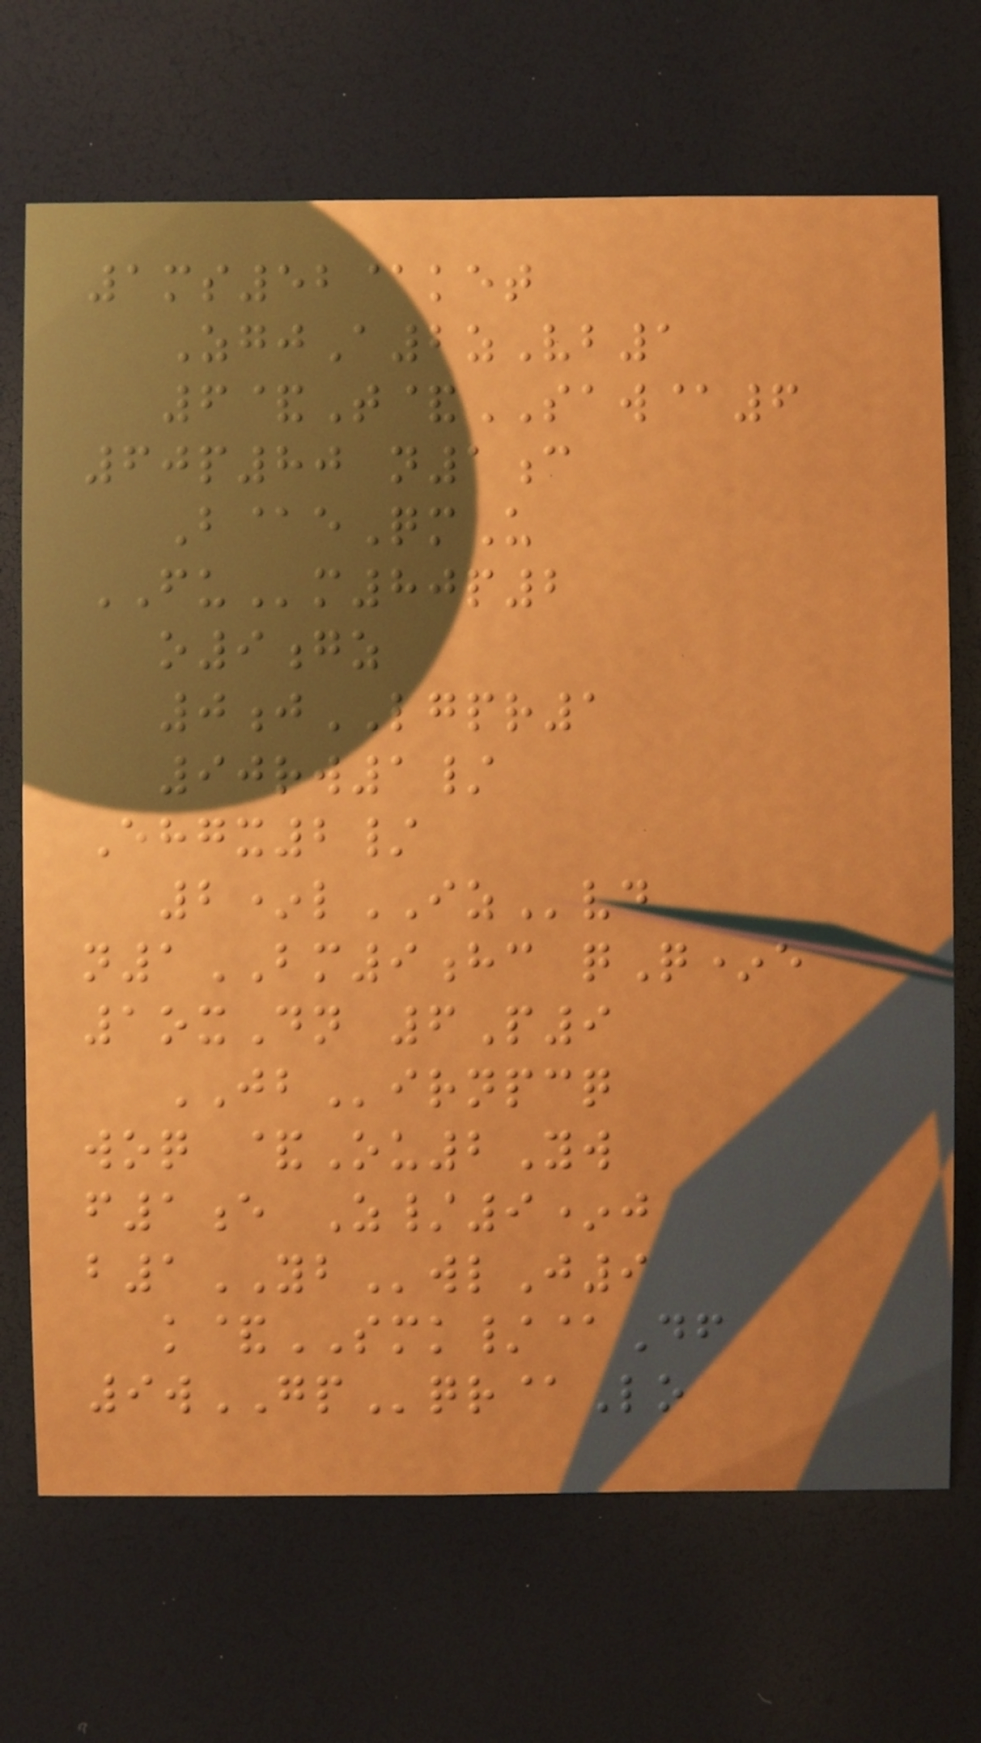1ms52@ket
ZgjA2zVb1
6&T&SAW@6
60p80 n1c
B@eQmU
FUm80p2
o9gz
0jLGPR1
90rw1/
Ehgx2/
2*lIZvd
n1BM9hc qQ*e
1oxDn 6P9
JBirnpcq
woq &Ou2Yw
f1e Z/9*j
b1YBwlJ9
k&SMK/@Df
9wGPqr@Lo
